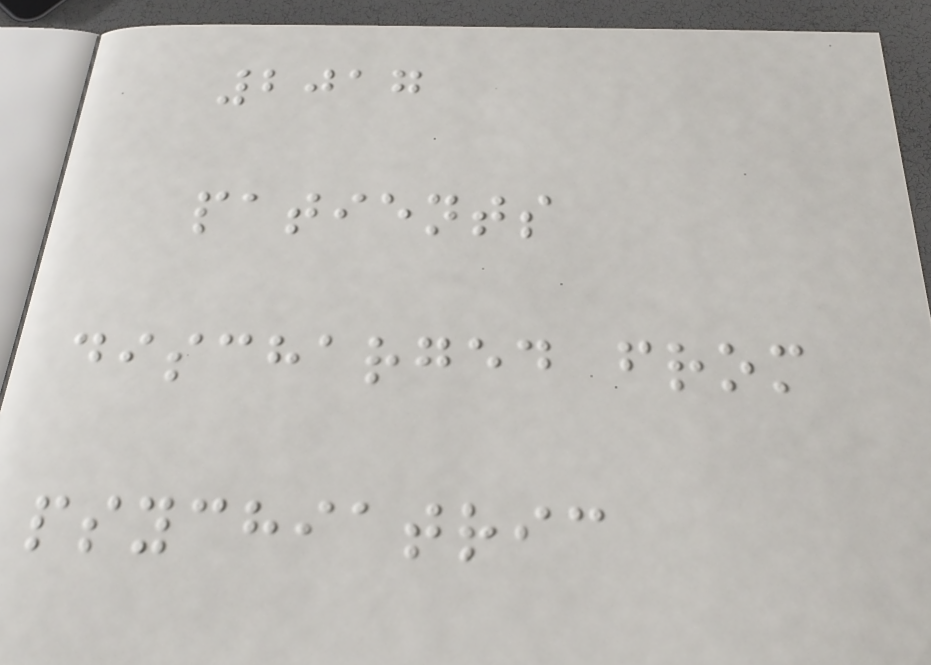2017
patients
discharged from
psychiatric
